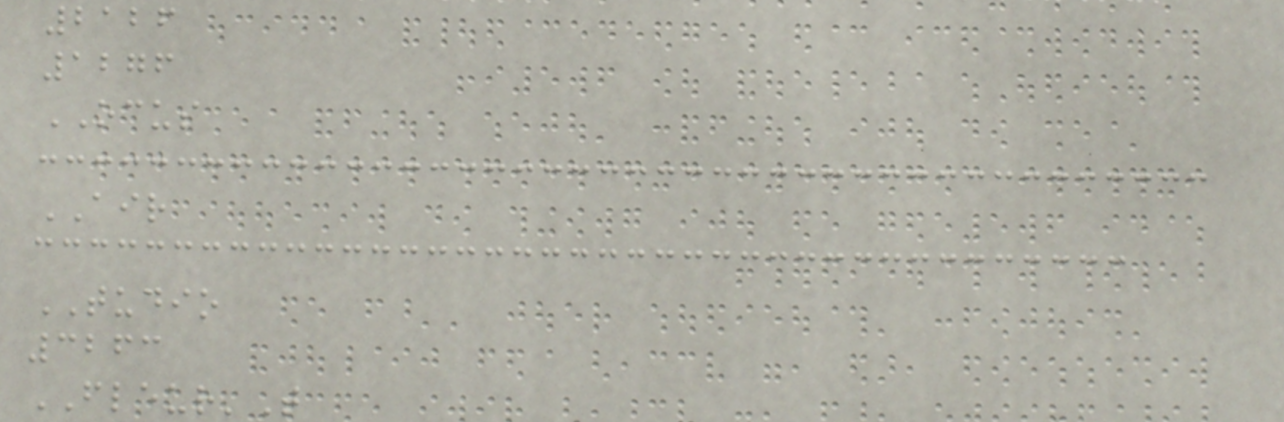2126
1276
OCUS
AIR
TUDIO
3263
FLEUR'T
